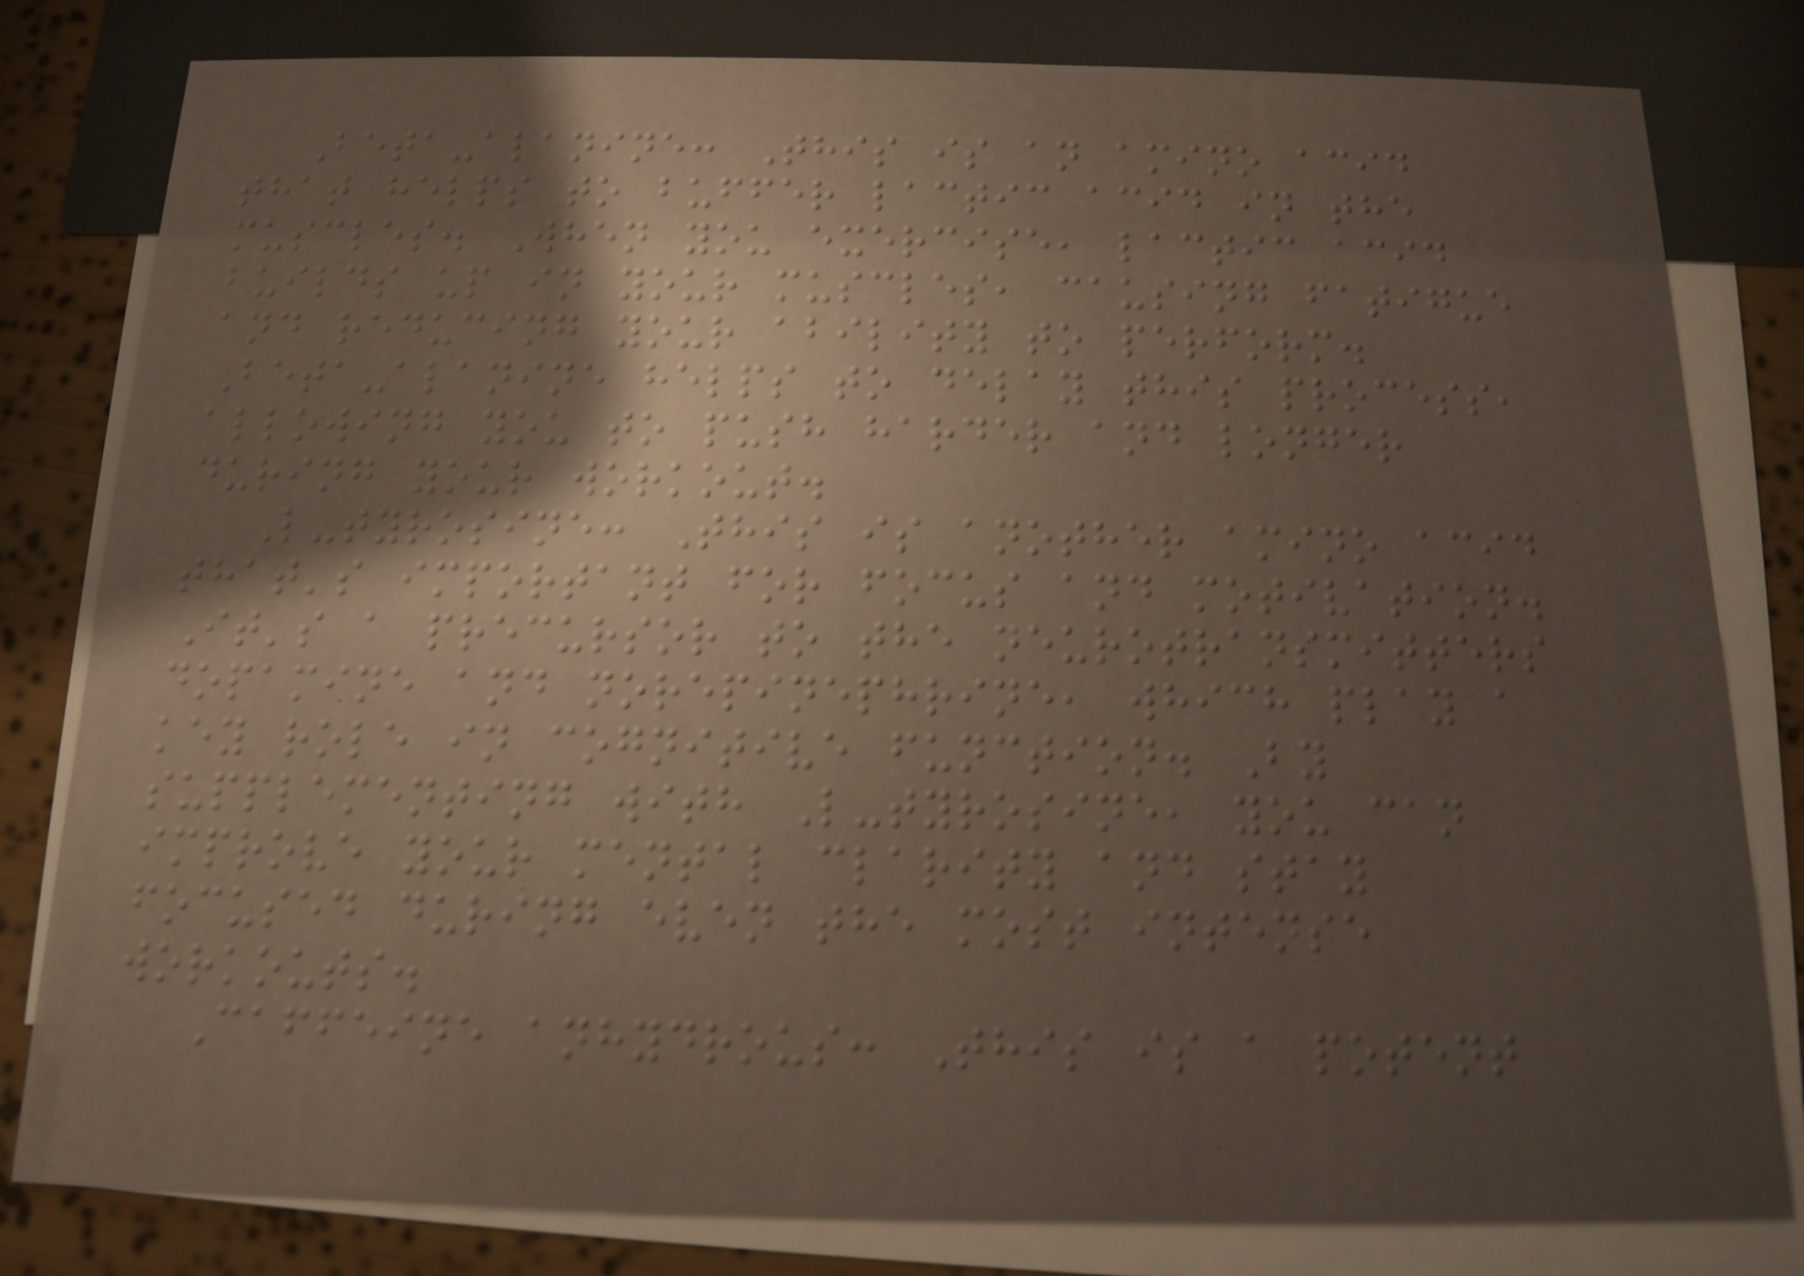Beta-alanine: This is an amino acid
that helps to buffer lactic acid in the
muscles. When you exercise, lactic acid
builds up in your muscles, causing fatigue
and reducing your ability to perform.
Beta-alanine helps to delay this process,
allowing you to push harder and longer
during your workout.
L-tyrosine: This is another amino acid
that's important for focus and motivation.
It's a precursor to the neurotransmitters
dopamine and norepinephrine, which play a
key role in cognitive function. By
supplementing with L-tyrosine, you can
improve your mental clarity and stay
focused during even the most intense
workouts.
Caffeine anhydrous: This is a potent
